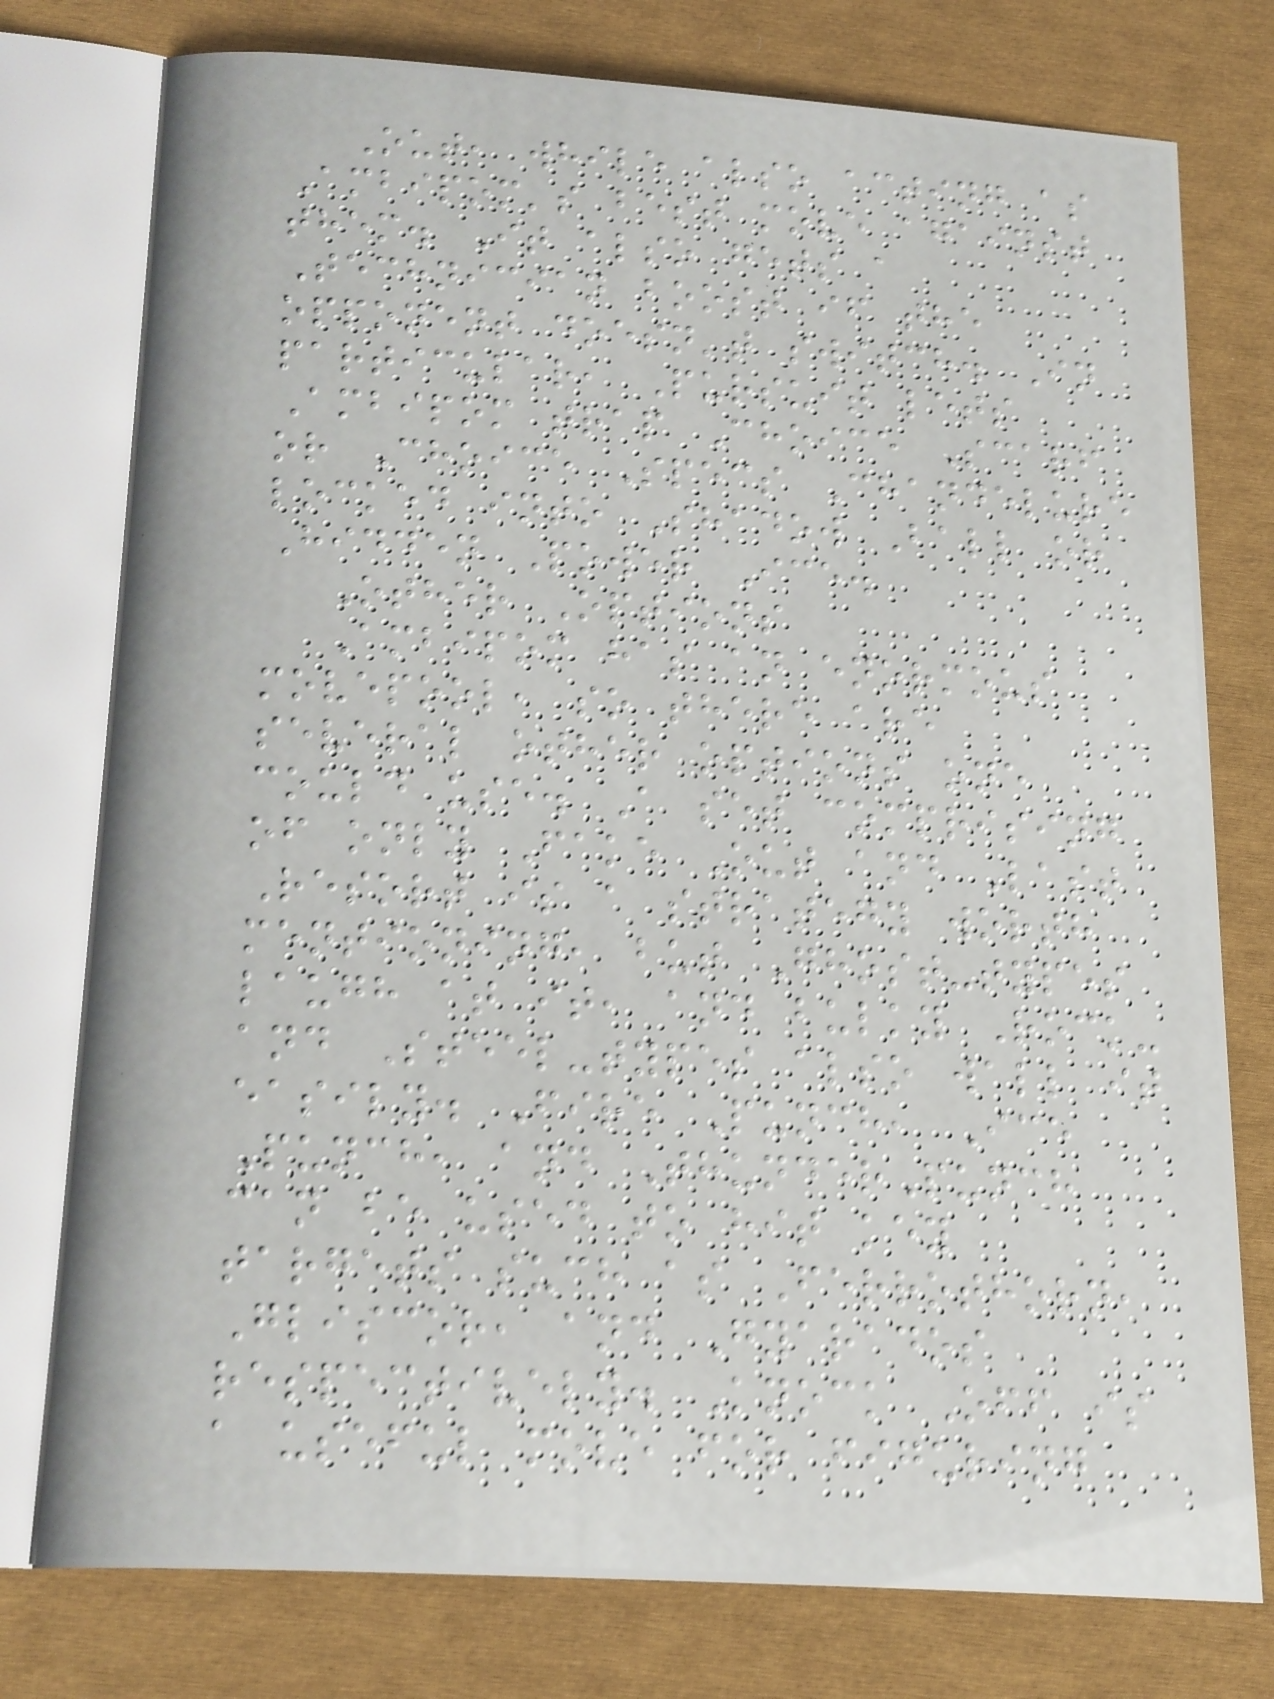Out, while also acting as
Ambipom's best move against
them. It also gets a
Technician boost if the
opponent doesn't switch. In
particular, Pursuit lets
Ambipom trap Choice Scarf
or Choice Specs Chandelure
locked into Shadow Ball or
Hidden Power Ice.
Other Options
Ambipom has an enormous
movepool, so there are
several other options one
could use. A set comprising
of only Fake Out and Last
Resort is a strategy worth
mentioning, but Ghost-types
laugh at it, and bulky Rock-
and Steel-types also wall it
easily. Fire Punch, Ice
Punch, and ThunderPunch
can be used to hit key
targets such as Ferrothorn,
Gliscor, and Gyarados
respectively. Knock Off is
a useful move for figuring
